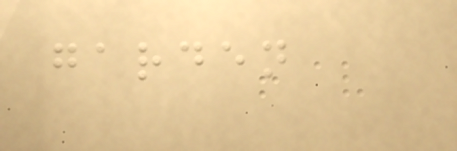garden
